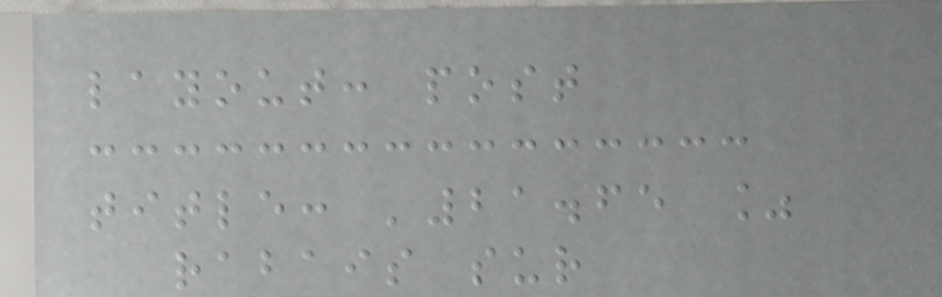layout: post
title: '21.65 %
rabais sur
